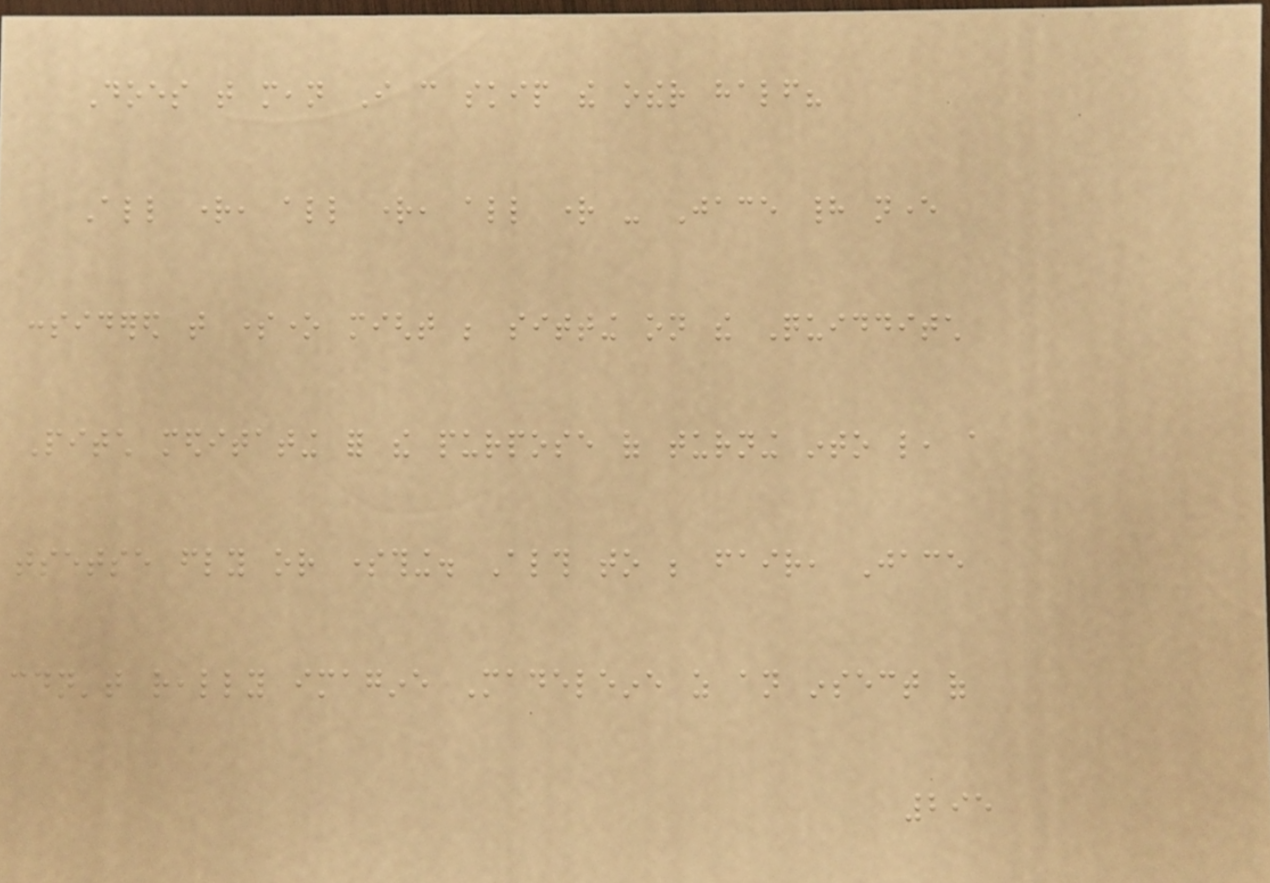Does that mean I can skip the other half?
All right, all right, all right - Jace had never
considered that someone might be sitting on the Quidditch
Pitch meditating for the purpose of turning into like, a
tsetse fly or something. Although to be fair, Jace
couldn't really imagine Madeleine as an insect of
295
